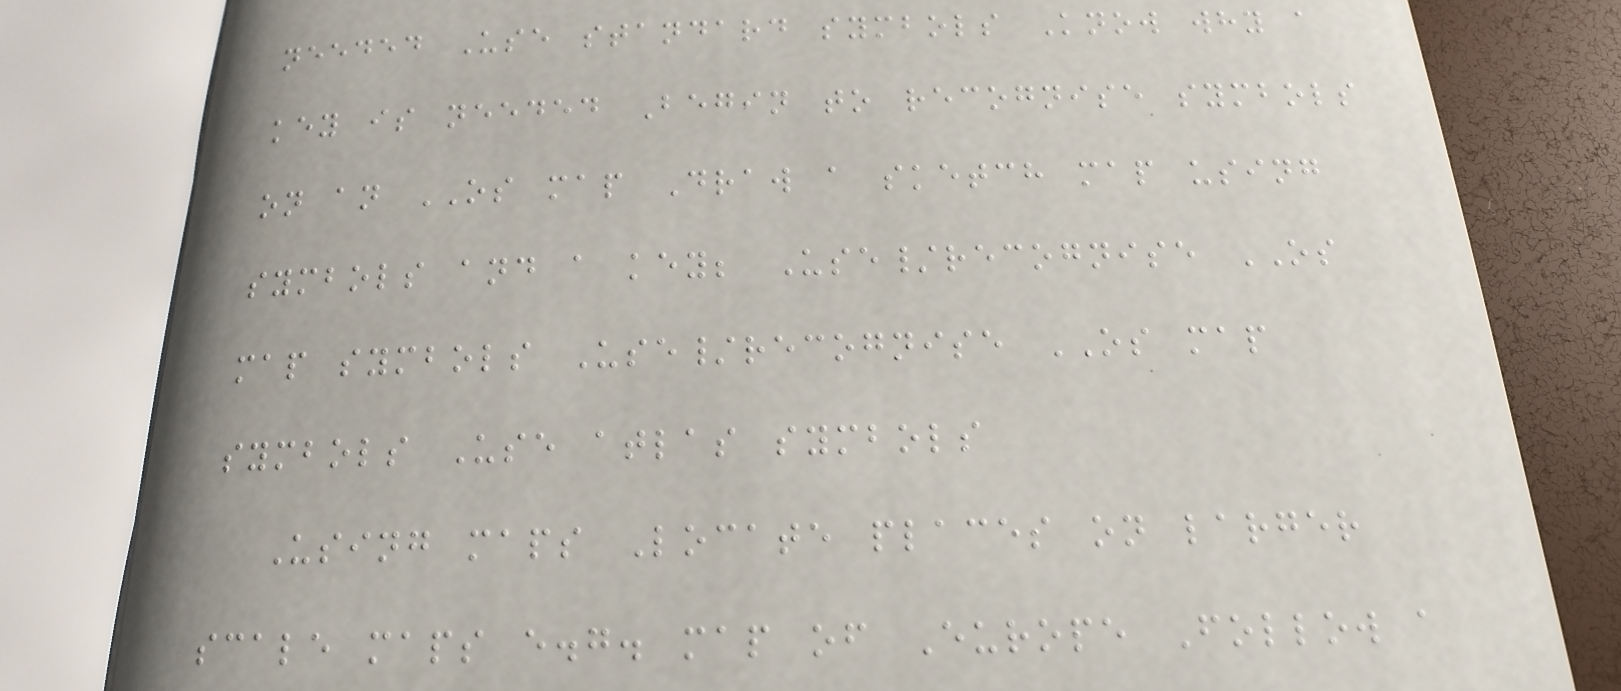needed Use standard symbols Know why a
key is needed Begin to recognise symbols
on an OS map Draw a sketch map using
symbols and a key; Use/recognise OS
map symbols Use/recognise OS map
symbols Use atlas symbols
Using maps Locate places on larger
scale maps e.g. map of Europe Follow a
